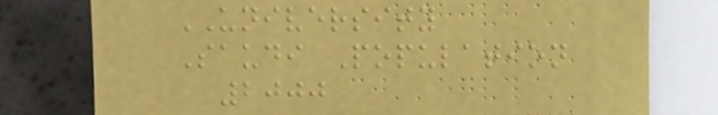UNIVERSITY
Saudi Population
2000
